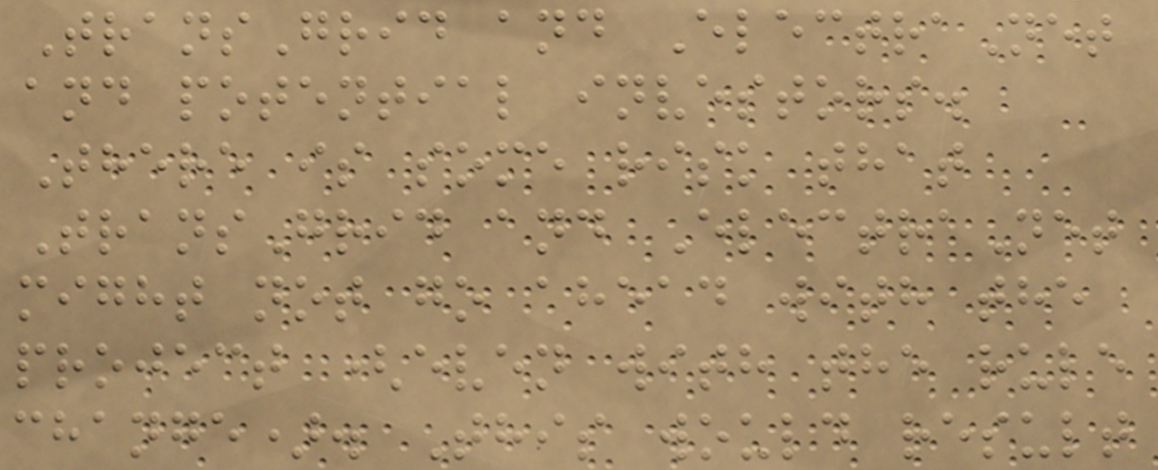TransGrid and ElectraNet
and potential investors.
There is some risk that
TransGrid and ElectraNet
might not go ahead with the
project (even with the rule
change). This would result
